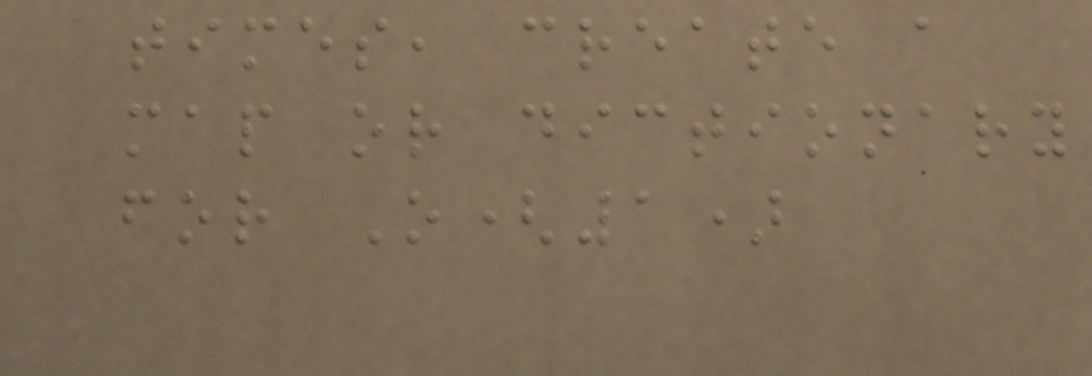times, create a
map or dictionary
for O(1)
